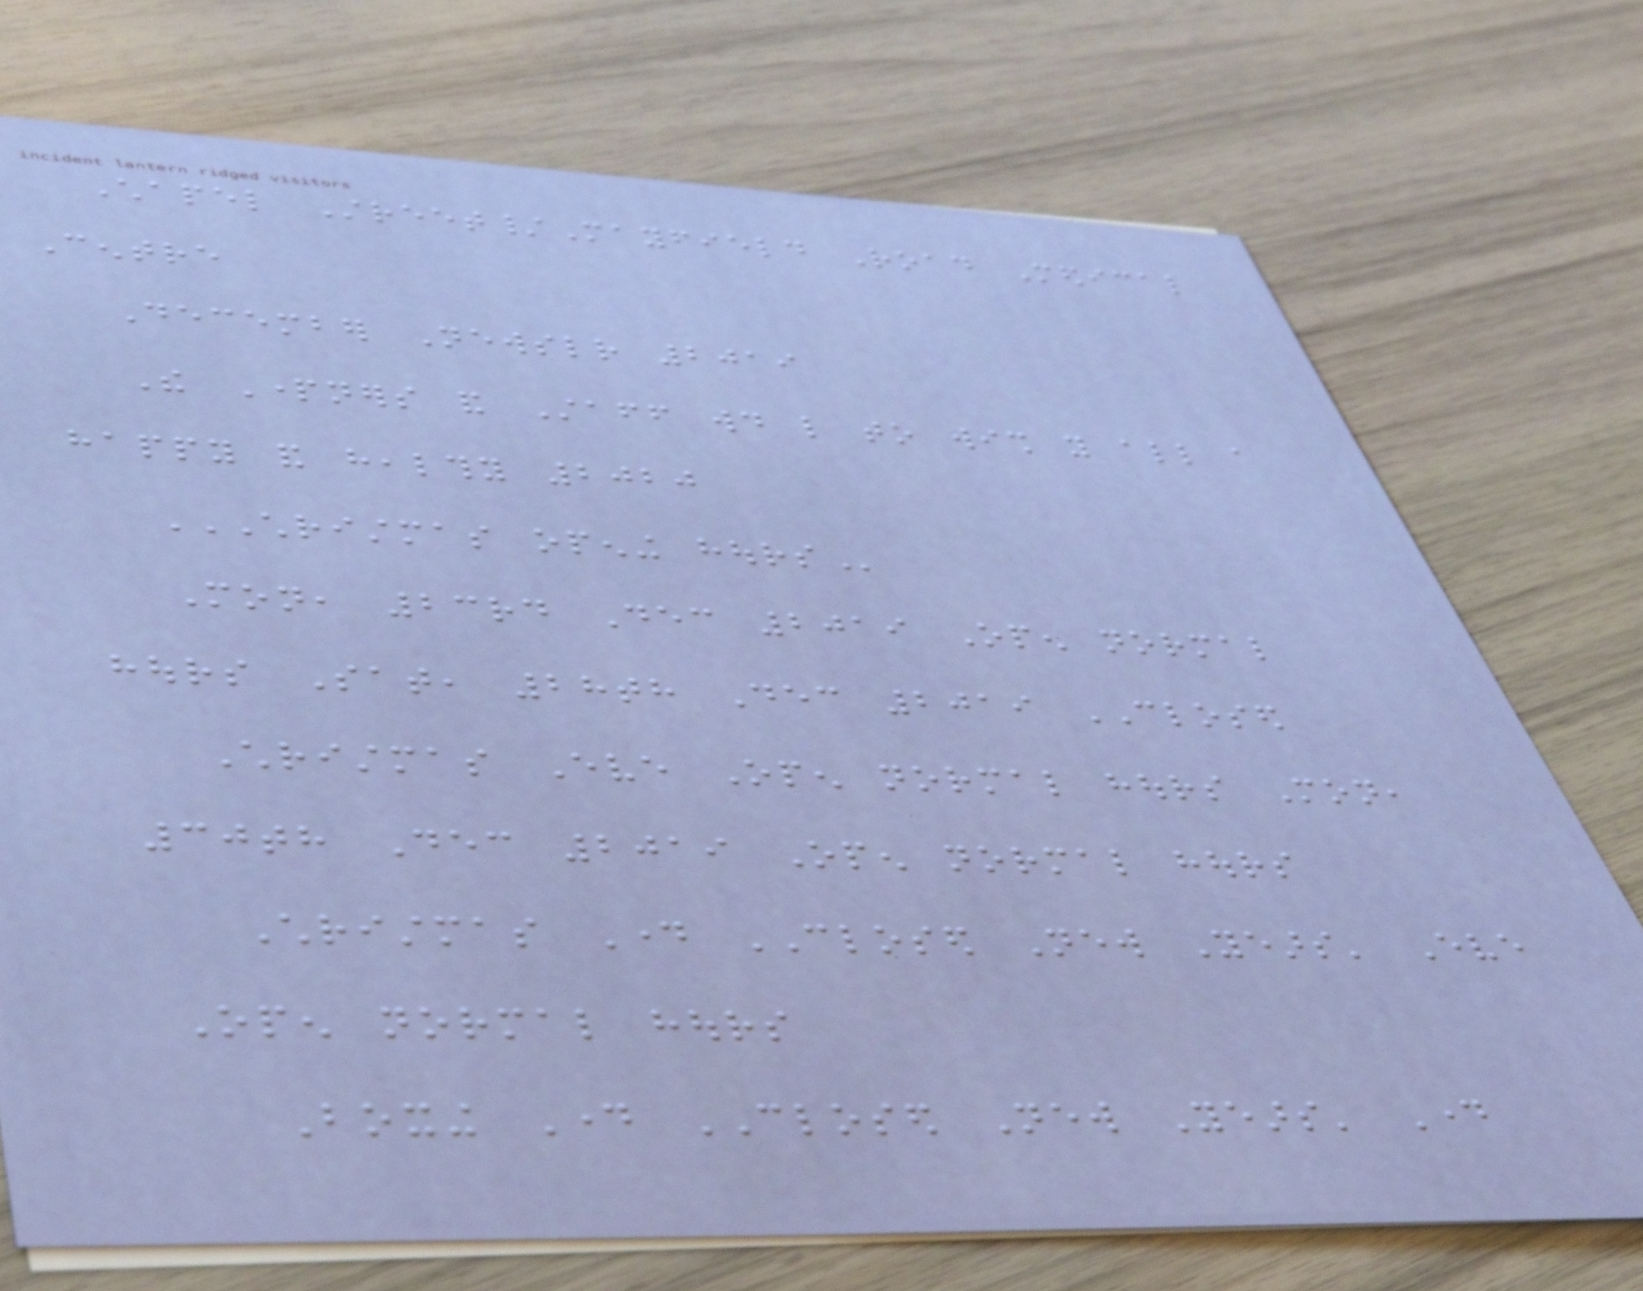Chapel Street/Mayfield Road Medical
Centre
December Newsletter 2019
The Partners and Staff would like to wish you all a
happy and healthy 2020
CHRISTMAS OPENING HOURS
Mon, 23rd Dec 2019 Open normal
hours Sat, 28th Dec 2019 CLOSED
Christmas Eve Open normal hours Mon,
30th Dec 2019 Open normal hours
Christmas Day CLOSED New Years' Eve
Open normal hours
Boxing Day CLOSED New Years' Day
